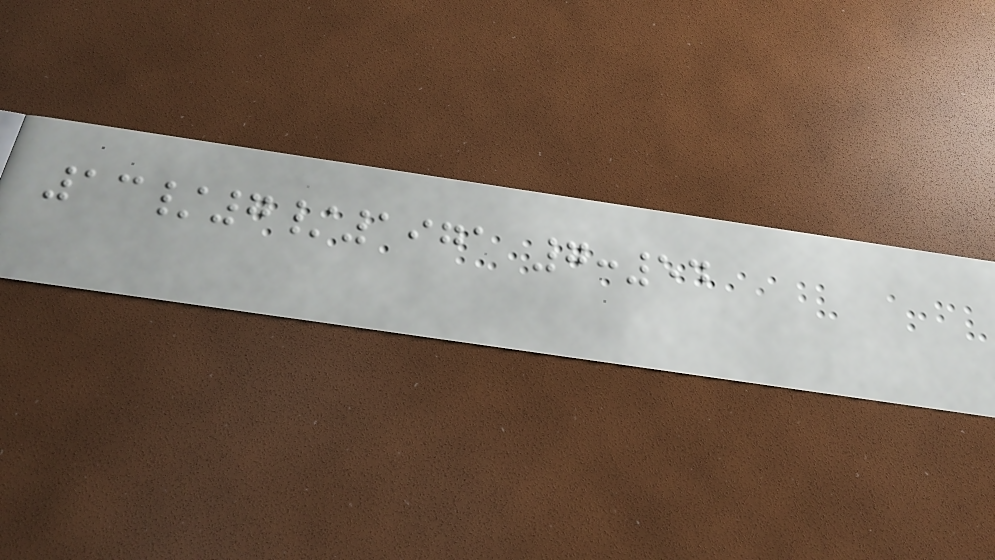13/7/1971 7:54
